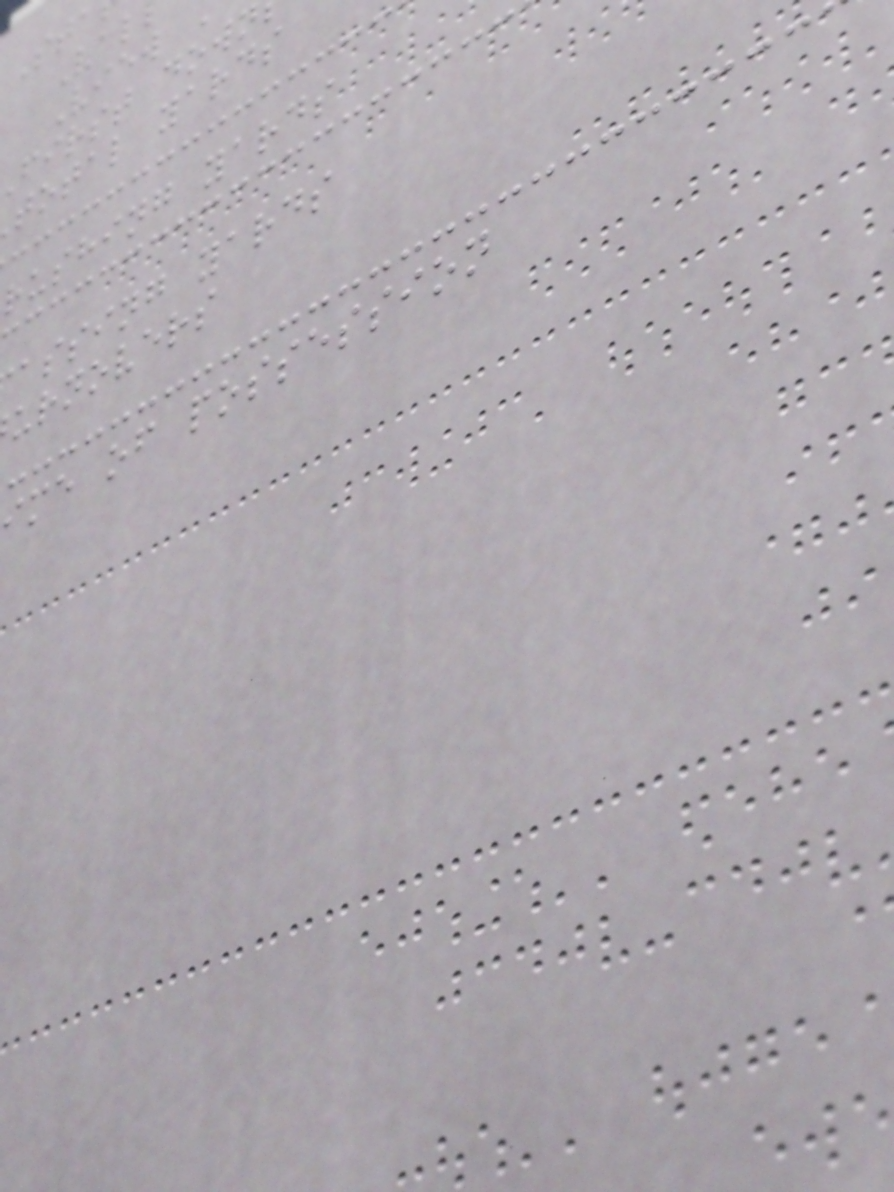View
first down
total yards
rushing yards
assing yards
urnovers
ime of possession
